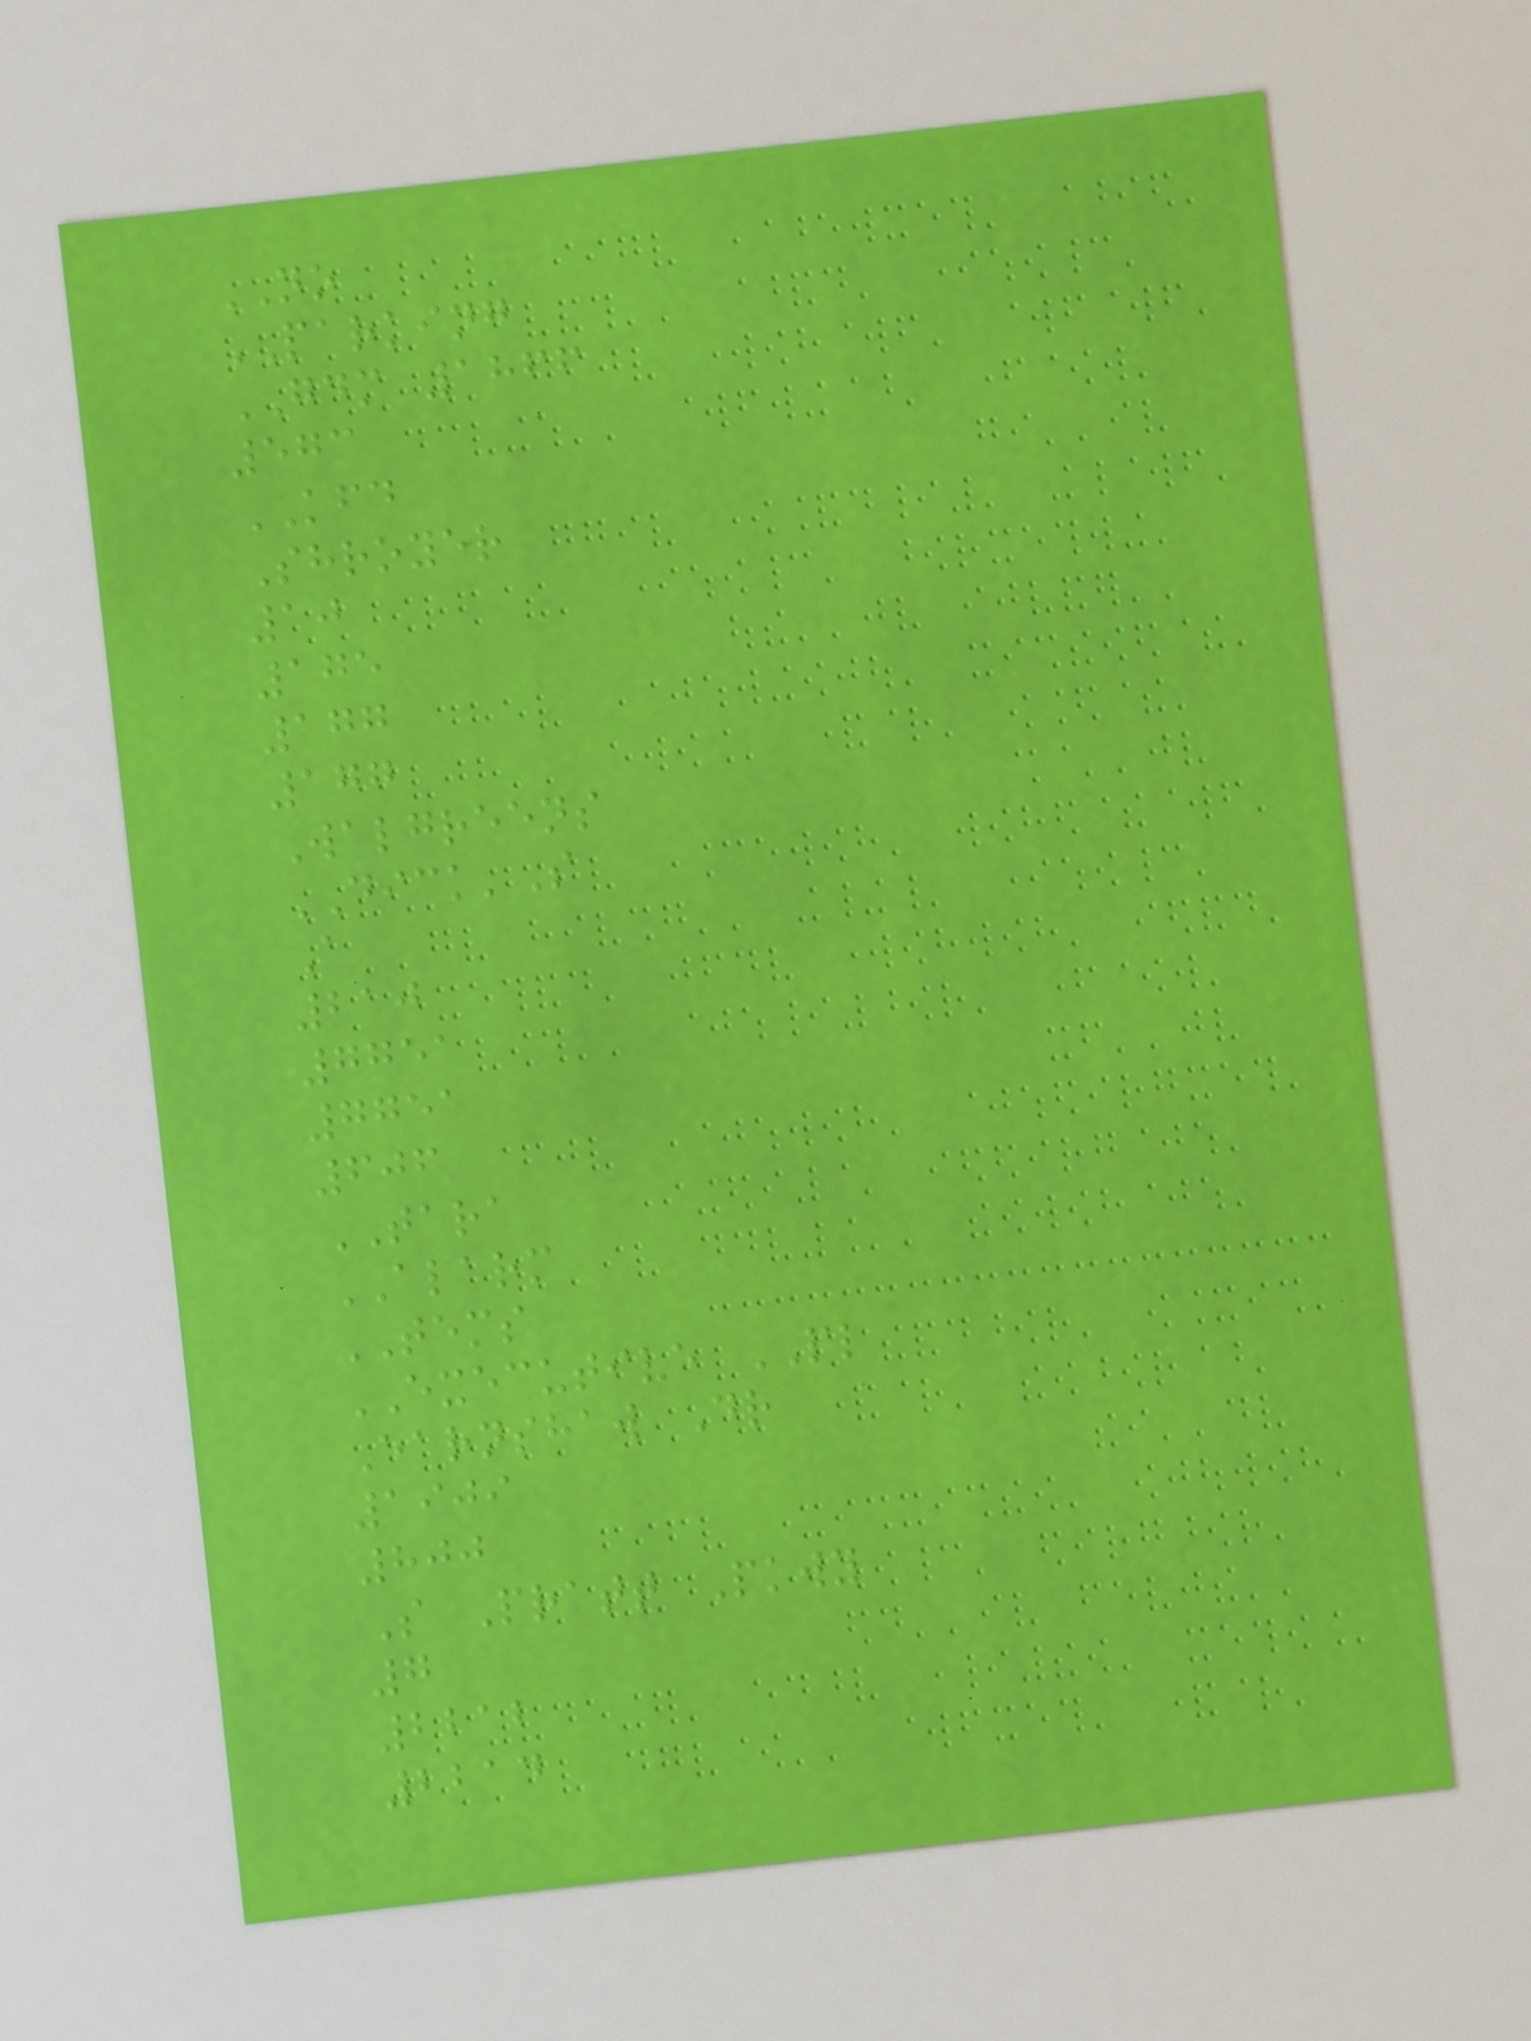NO
PARKING
GDM 1866
573
KFD
Shroyer
10
175
177
177
Walgreens
DICK'S
A
210
7751
7751
606
TARA
ALARM
TEMS
EXECUTIVE PL
Earnshaw Dr
1909
800
S Pratt Pkwy
7
2212
2214
